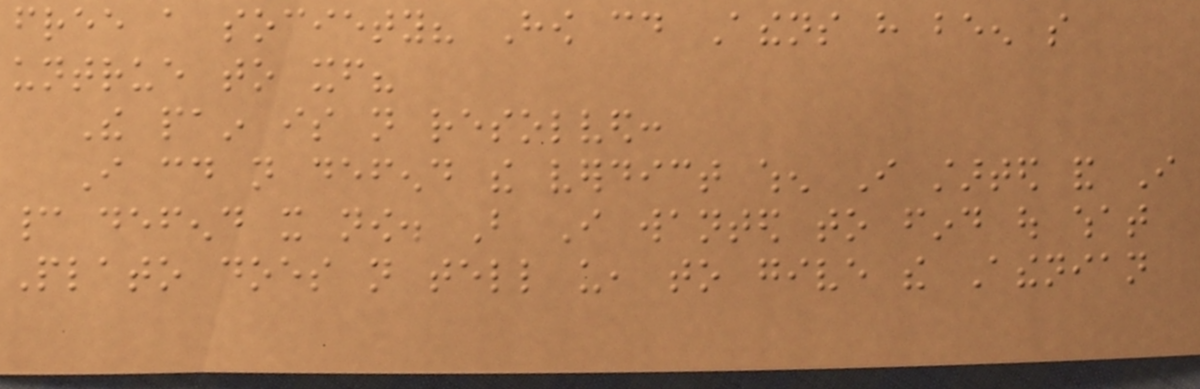free a society? How could Athens have been so
untrue to itself?
The pain is not resolved:
I could not defend the verdict when I started and I
cannot defend it now. But I wanted to find out what
Plato does not tell us, to give the Athenian
